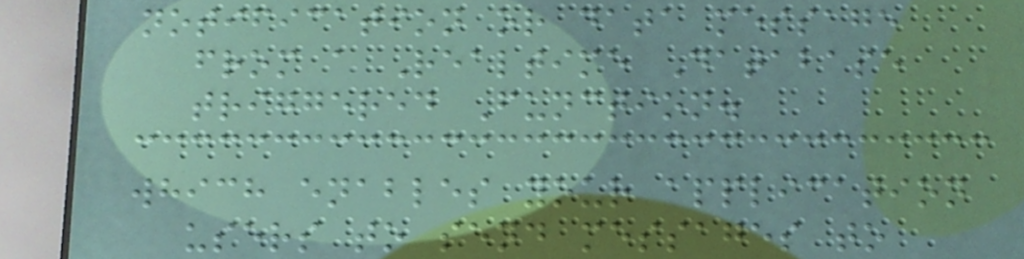notification or data message
from a Realtime Database
triggered Function.
which enables your application
users to send messages to
